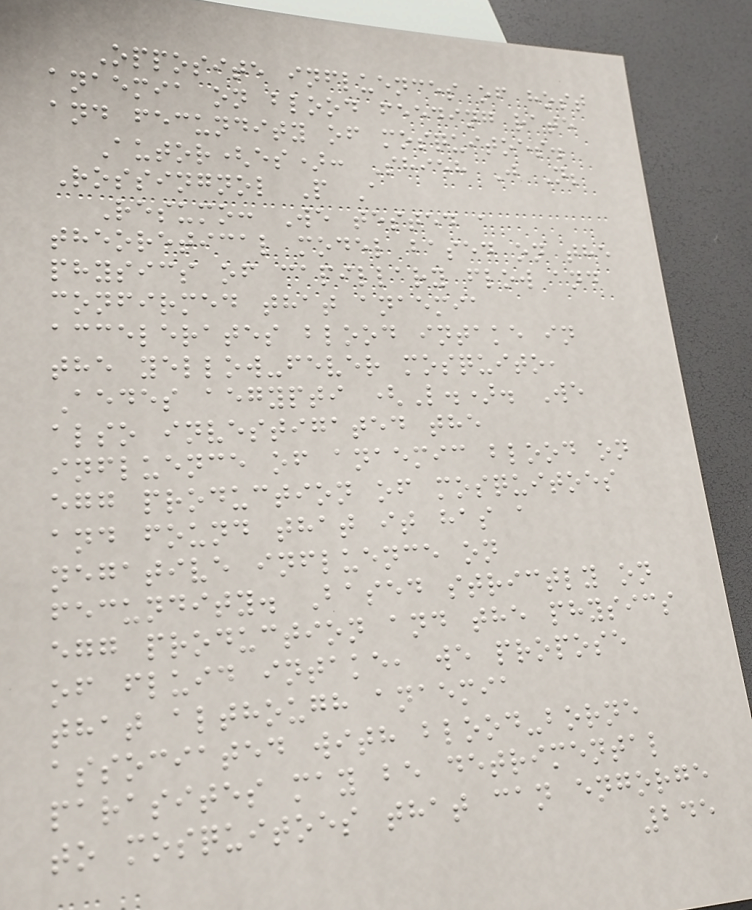Opposite influences of host
anaemia on blood feeding rate
and fecundity of mosquitoes.
Autor(es): Shieh J N;
Rossingnol P A
Resumo: We tested a
theoretical model based on the
physics of capillary flow and
confirmed that anaemia
accelerates blood intake in
the yellow-fever mosquito,
Aedes aegypti (L.). We
also investigated the
influence of anaemic blood on
egg production of mosquitoes
and found that it has a
negative influence on
fecundity. Based strictly on
egg production and the physics
of fluid intake, we propose
that although anaemia
associated with blood-borne
parasites may be detrimental
to mosquitoes that can engorge
245
